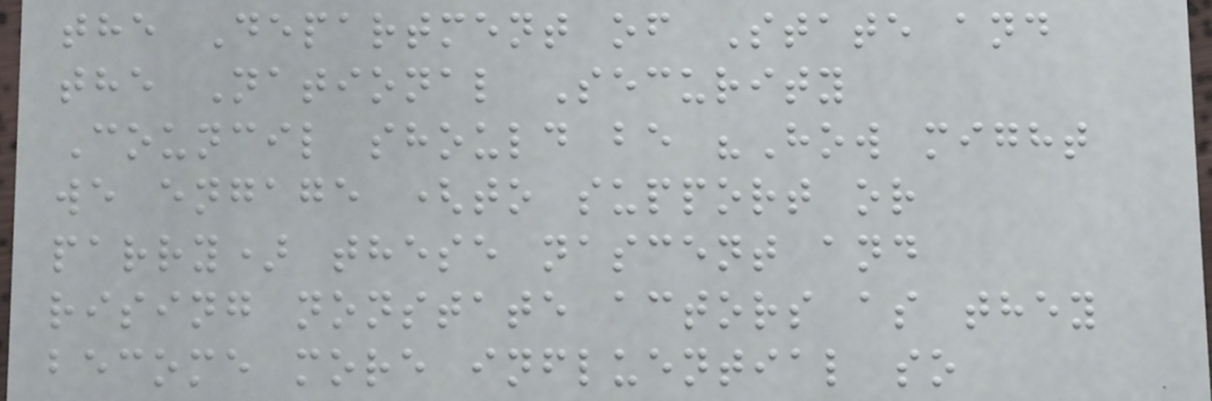the Department of State and
the National Security
Council should be "How might
we engage (to support or
parry) these nascent and
rising nonstate actors as they
become more influential so
